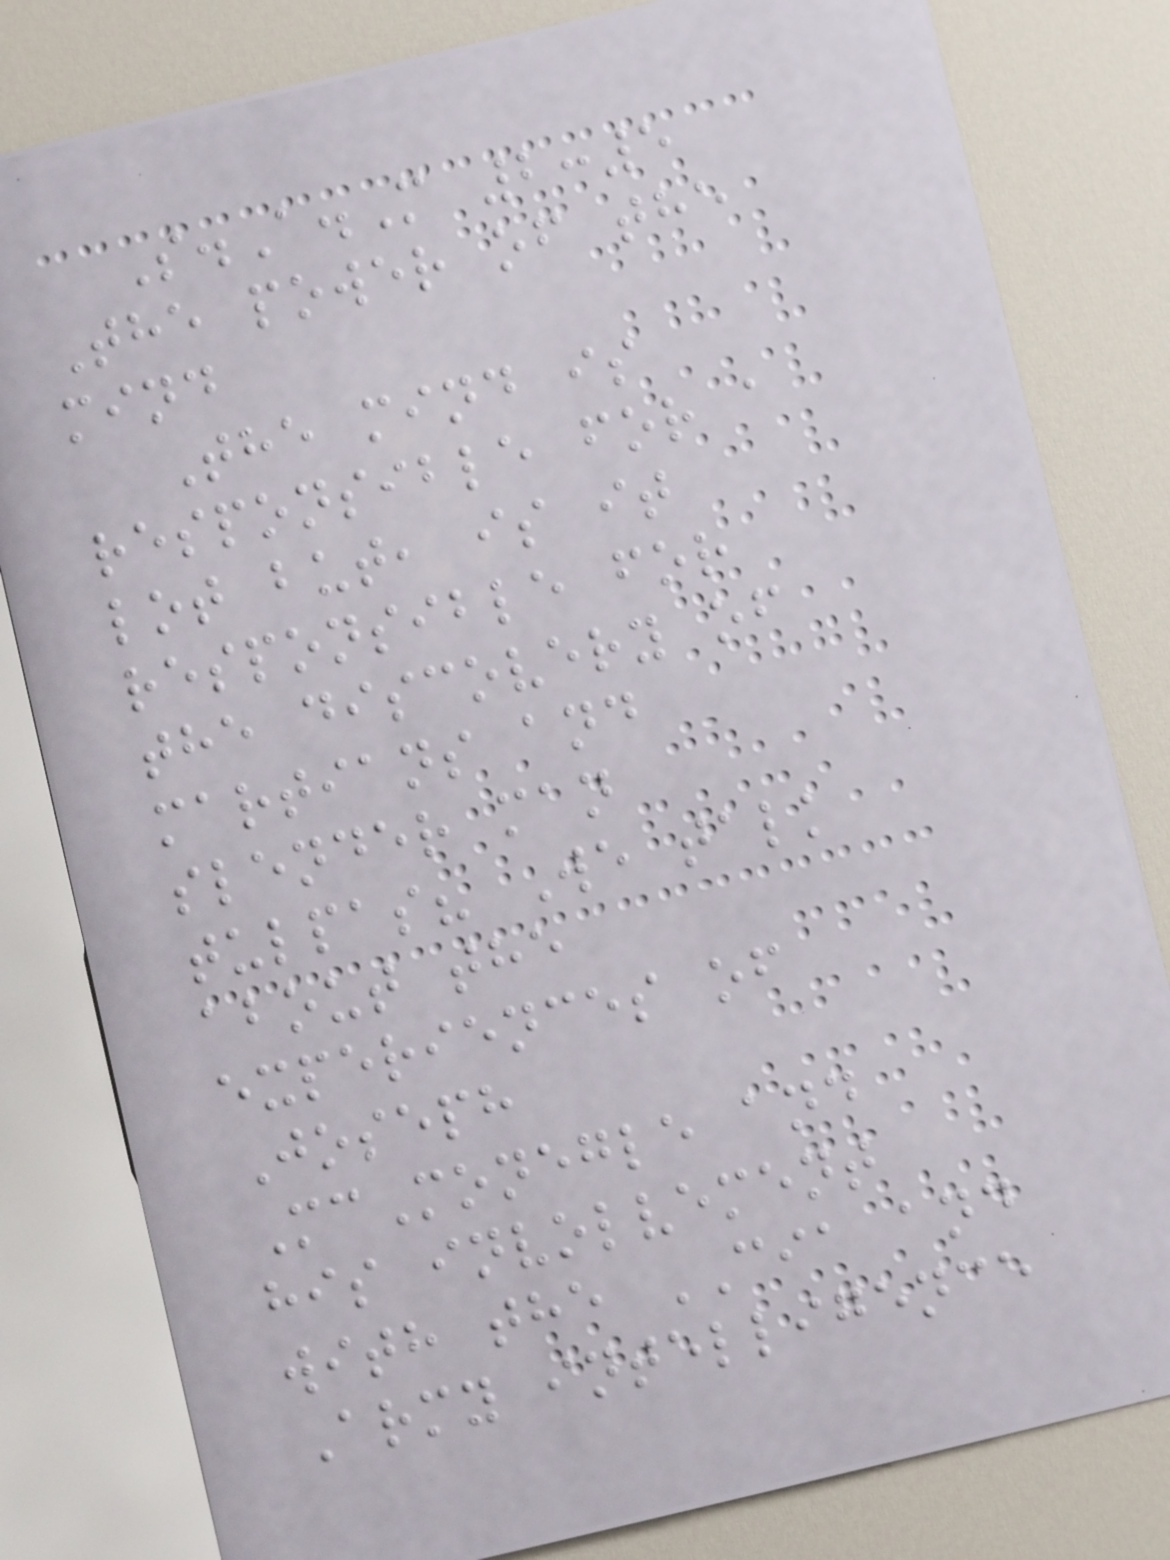S.A.M 2:5
The power of the
mind
The mind is
responsible for a
lot but, is it
responsible for
the discovery of
martians and
slender man
tulpas? We talk
about the
experiences of
Joseph
McMonegle and
his involvement
with the CIA and
Army intelligence
